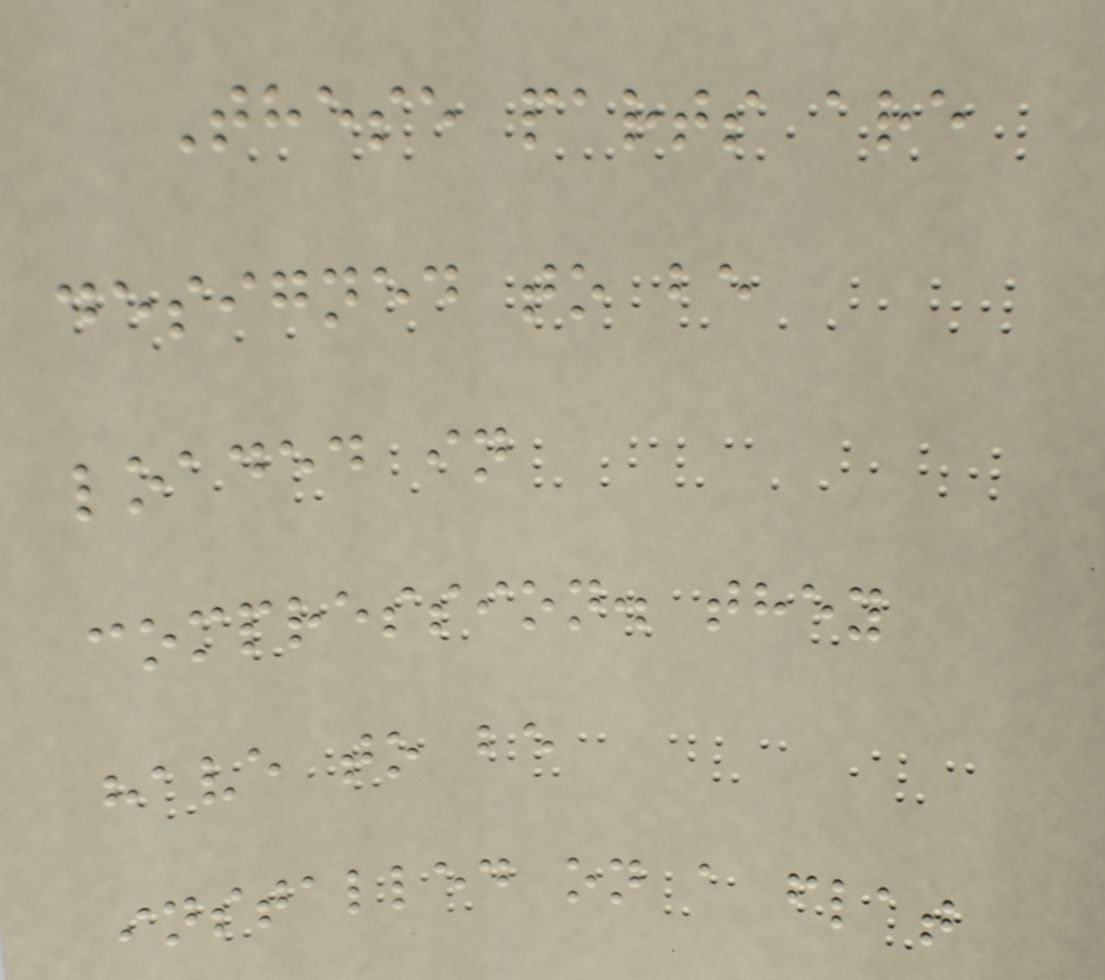These parts are
designed to be
loaded in
compression. they
have to be
installed on a flat
